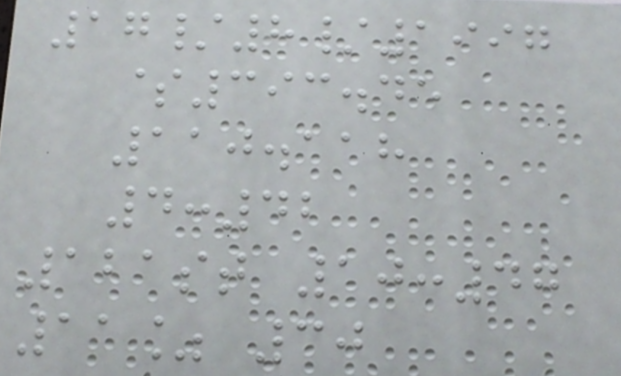17/8/1997
$393.45
110.118
4:42
121st 10:47
11% 30
